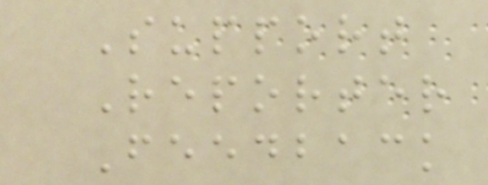Support
Reporter
Feedback
